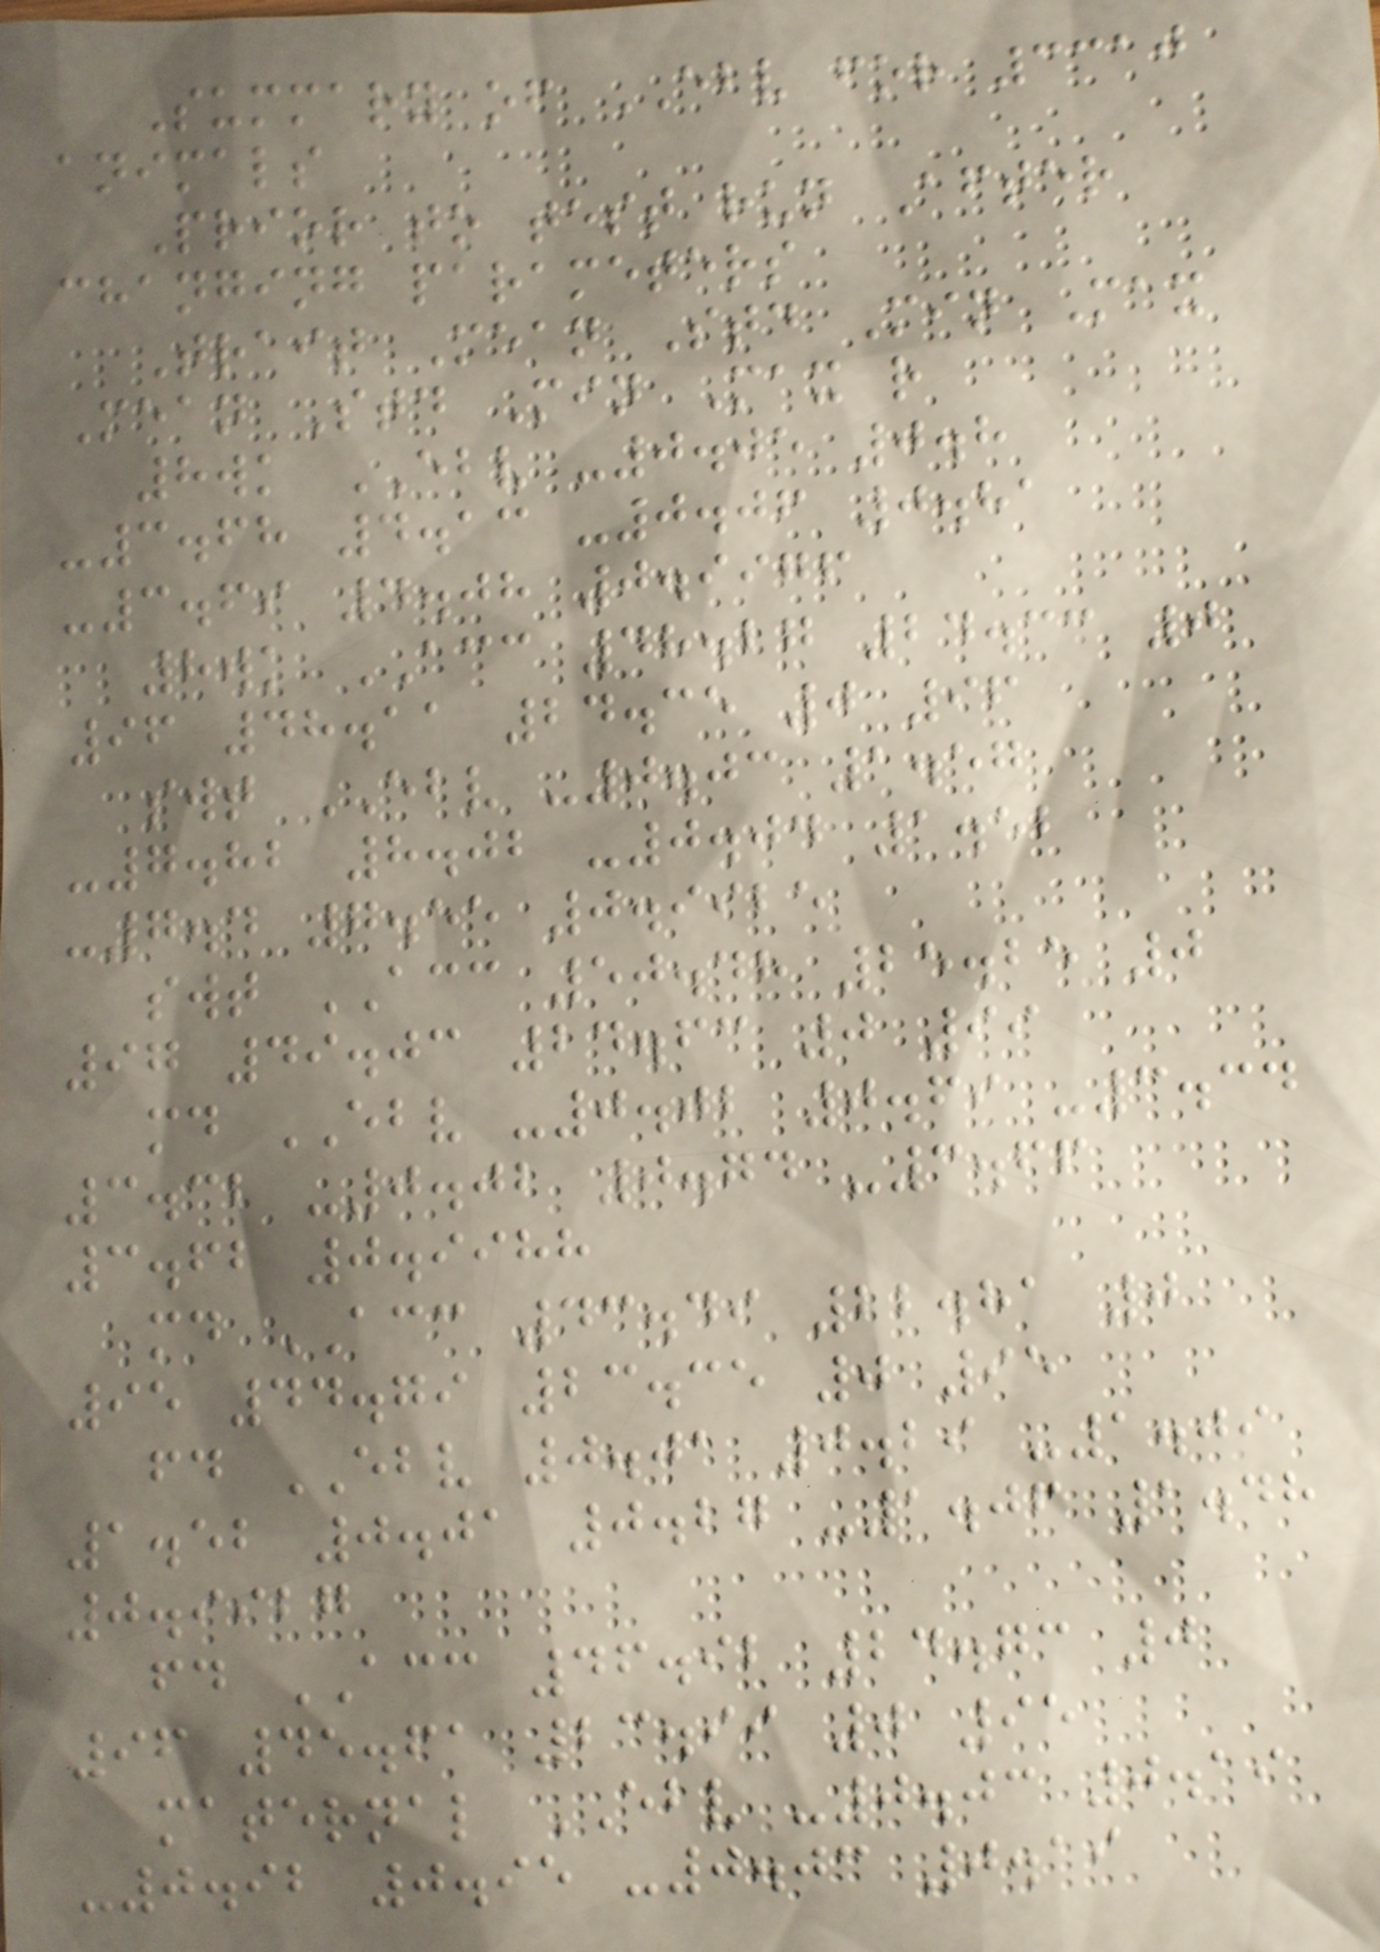Summary of EBV for 3310
animals
Prior to test run After
changing parameters
Trait Mean Std Min Max
Mean Std Min Max r
8wk EBV -0.05 0.8
-3.68 4.13 -0.06 0.81
-3.69 4.08 0.9976
8wk ACC 48.27 24.33 0
96 48.11 24.35 0 96
swt EBV -0.03 1.57
-7.82 8.02 -0.04 1.52
-7.4 7.55 0.9925
swt ACC 50.48 25.25 0
97 49.03 24.63 0 99
md EBV -0.02 0.69 -3.34
3.32 -0.02 0.74 -3.66
3.62 0.9988
md ACC 43.49 22.81 0
95 44.79 23.35 0 95
fd EBV 0.01 0.29 -1.09
1.52 0.01 0.27 -1.06 1.48
0.9927
fd ACC 46.92 24.73 0
96 45.61 23.99 0 95
maternal EBV -0.03 0.19
-0.92 0.95 -0.03 0.19
